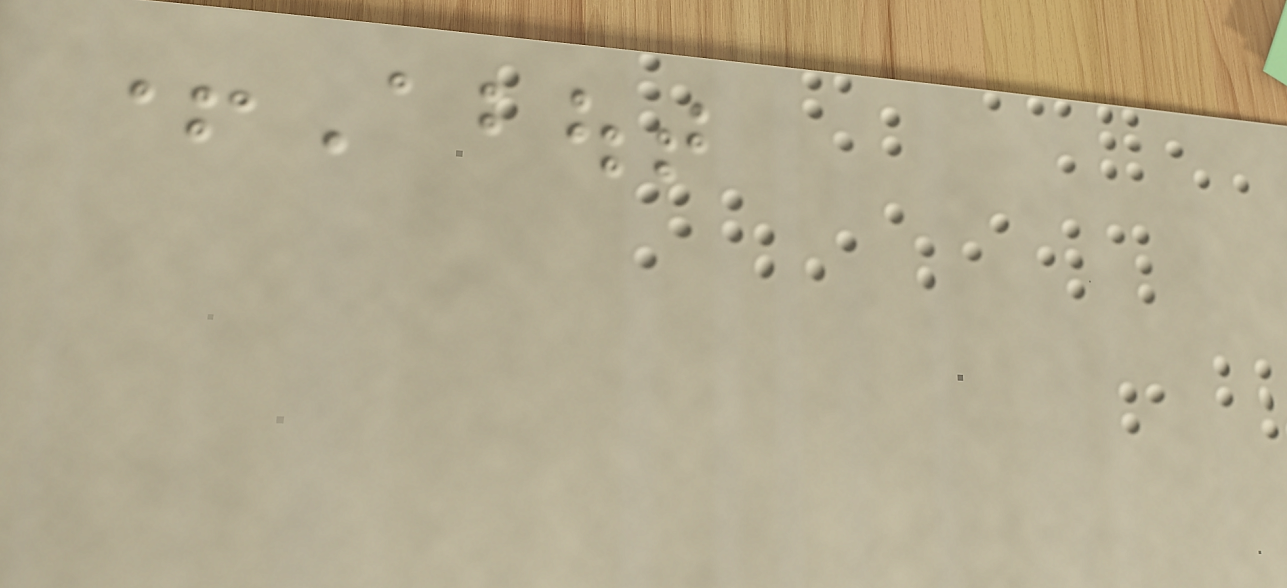+About
